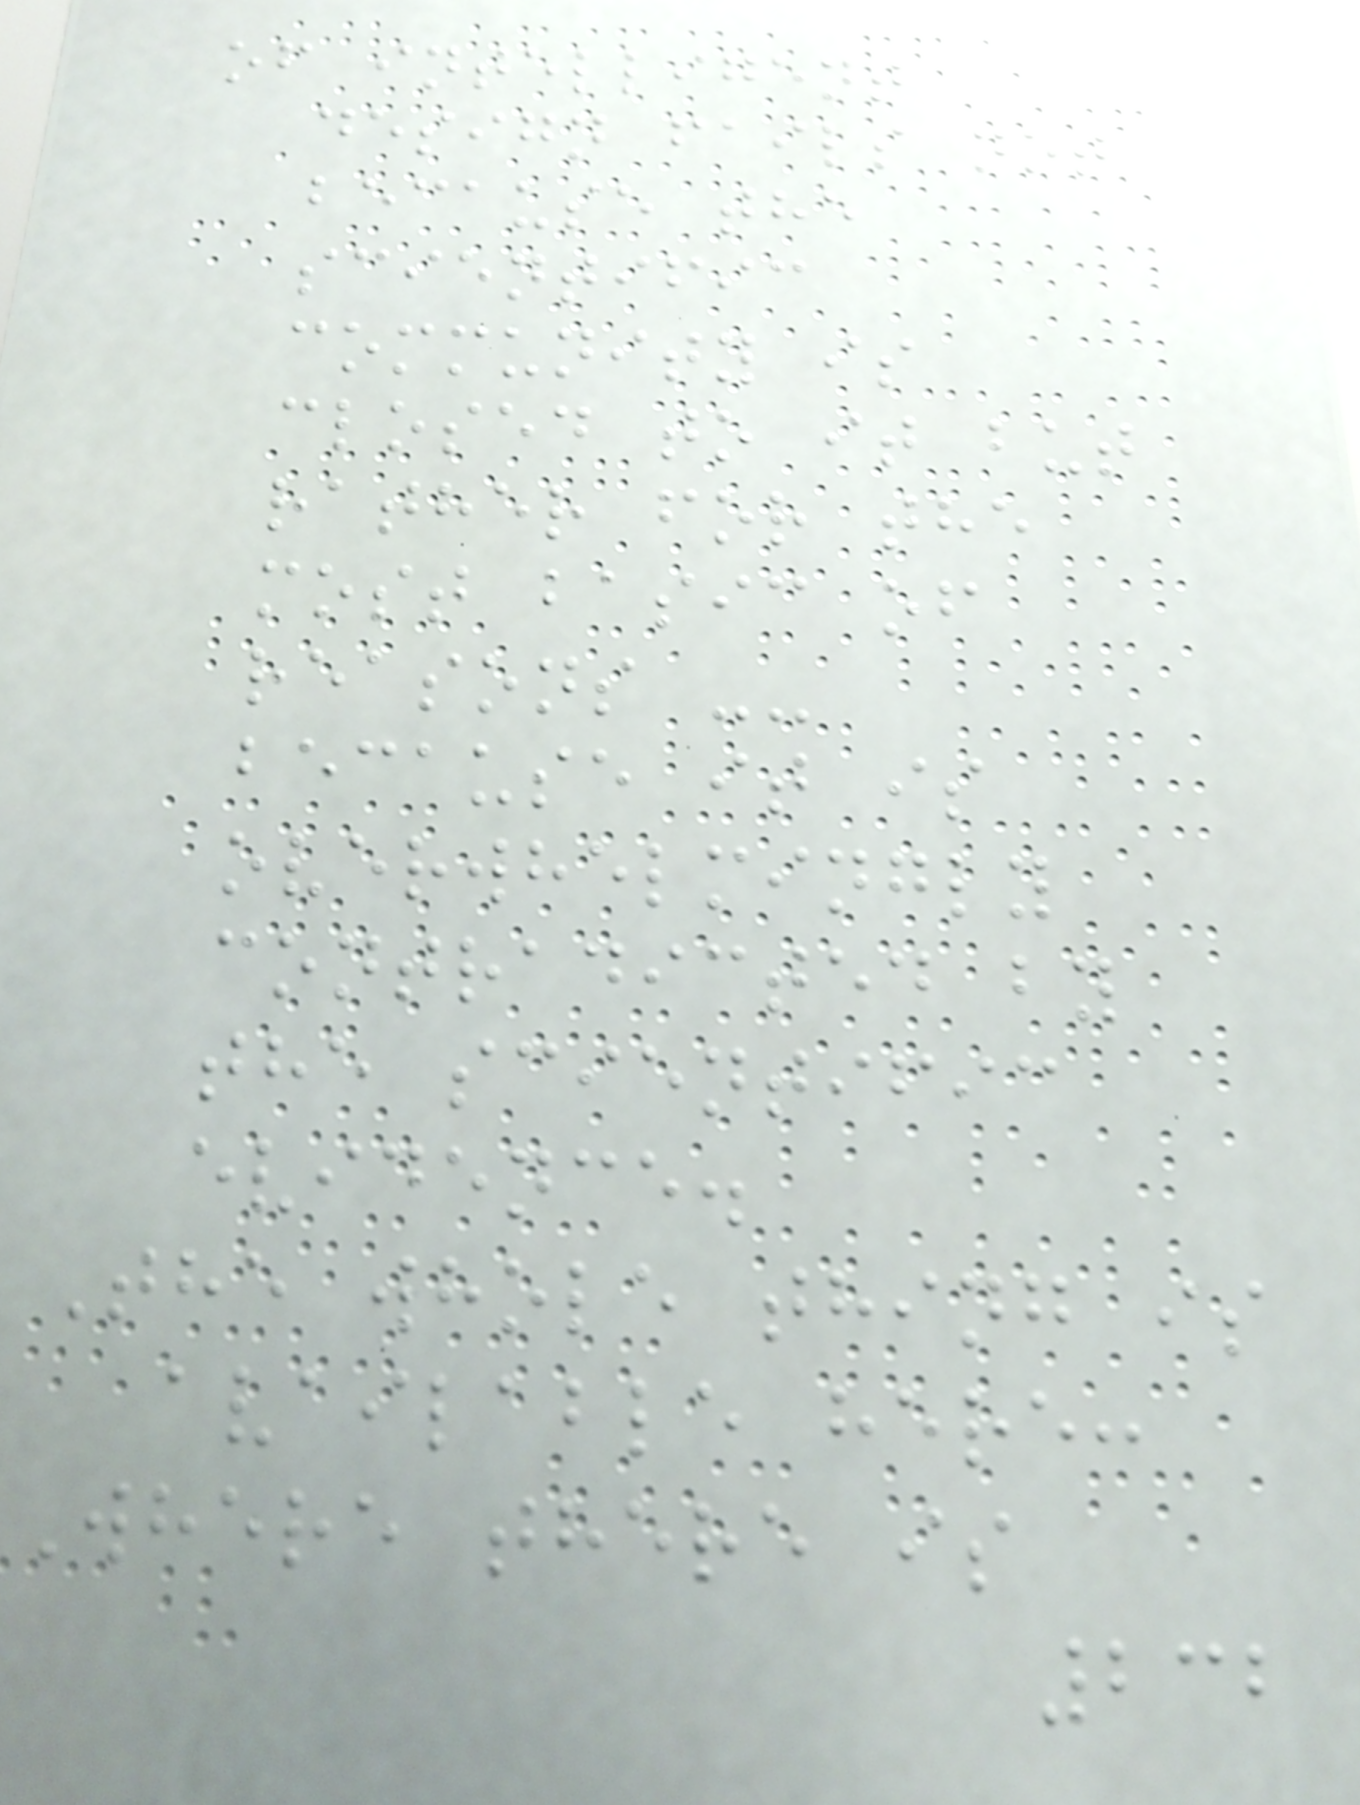of intelligent
design fails not
because the
scientific
community is
closed to it but
rather for the
most basic of
reasons --
because it is
overwhelmingly
contradicted by
the scientific
evidence.
The whole thing is
available here:
Where there is
232
